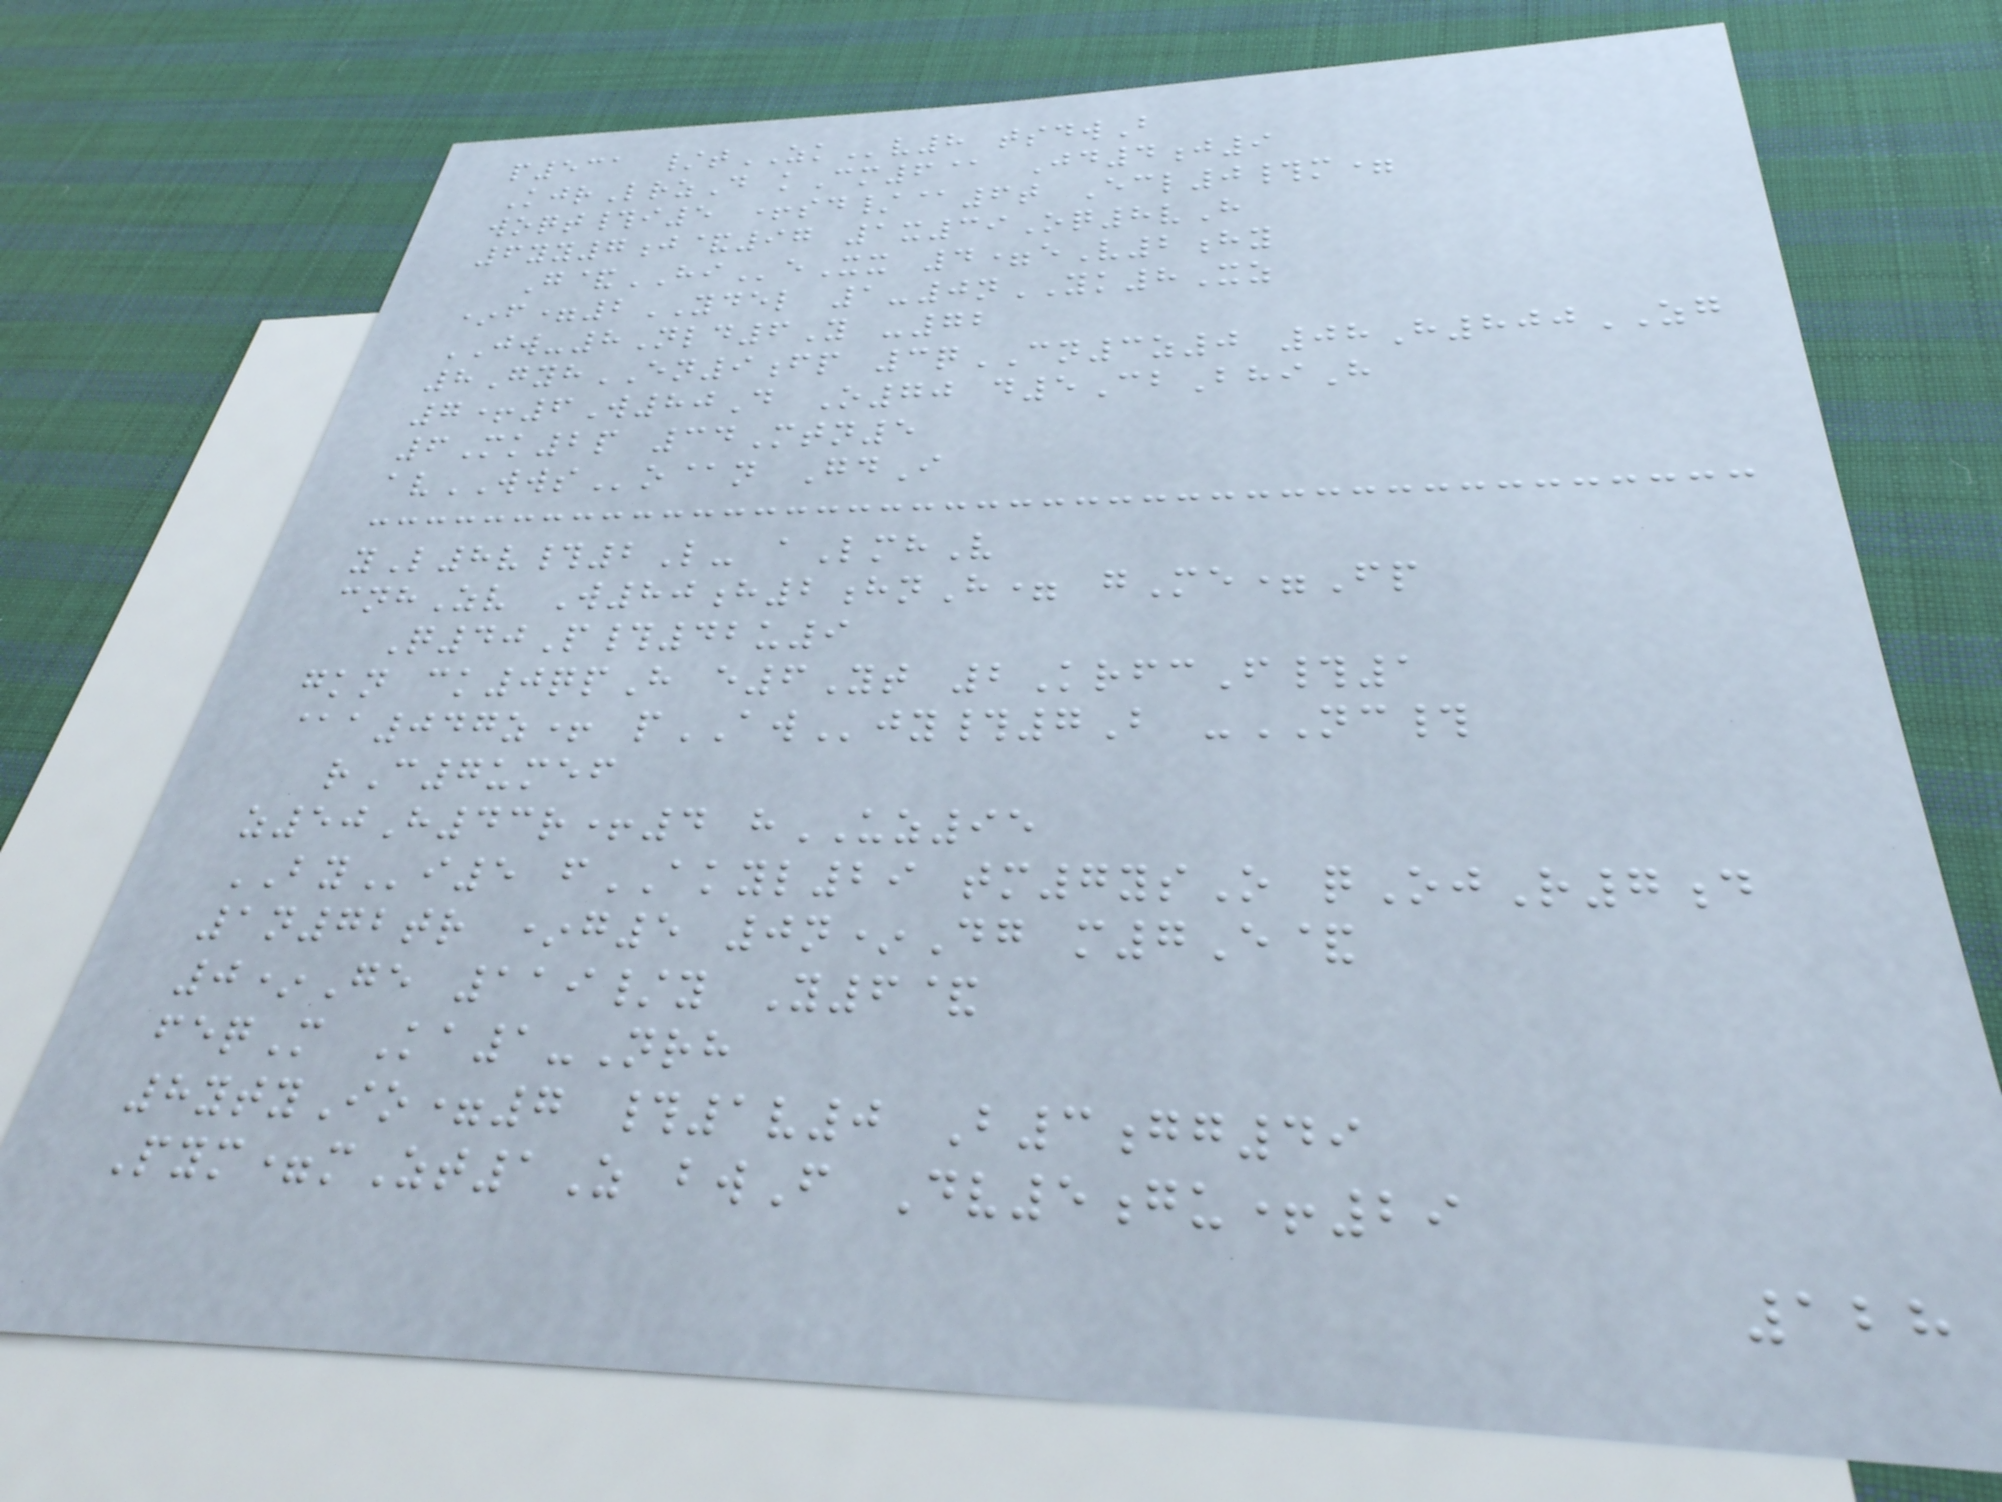p531 /tZKv8 tsdwB
KjrLrzD kCm6@ Jd4j9
woqt#i5 +sd/@6t Ecl0#m=
6yy7j&97 1x39Oq8vH
G&HIeXx 4=eV2hy
*f=2YDEL 1-0nYK8Xz
JW-8Nld6Y -72
8GyhEN9fp 3qCN3z0 08H800ZG
7+6W80D O70 d5CbBhiH
6Mk2p 34Mtn5
avWWSo@n GdI
yL8v#2L- aLmhV
cnhZv W80h2hnH= gMe=Fp
Q40P#42u9
gkn ck0qpH e6Yt 2KrfcF#1
@a047z+ pAWjy#7B -NC#
rC7umef
z50H43r+4 hUZ95
BYi5 fAKYL29 tm7ysO qOjR7d
1n72tr *g5 0n*Dg m7E&
0*Ge 119/y Y6&
feqM Ka1-Nrh
8ytyIo=7 #1v0 B3gg49
Pym=mZt1Z bwF Dv5gu+29
128
